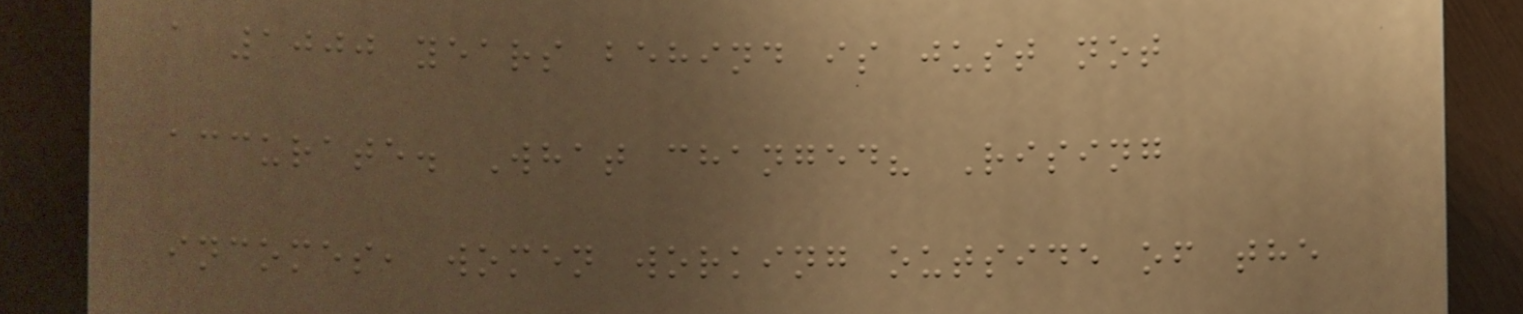a 1000 years behind is just not
accurate. What changed? Rising
incomes, women working outside of the
